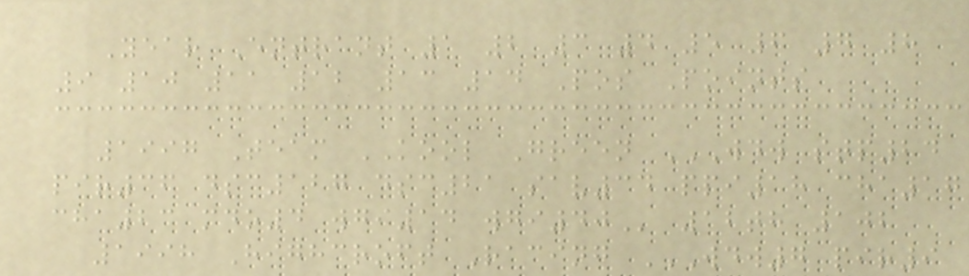Year Entrant 1 2 3 4 5 6 7 8
9 10 11 12 13 14 Pos Points
1997 Team KOOL Green WDW STP24
PIR36 DSC127 DSC21 SAV34 PPI18 CHA17
CHA23 MDO4 WGI14 WGI40 12th 102
1998 Highcroft Racing WDW7 PIR9
